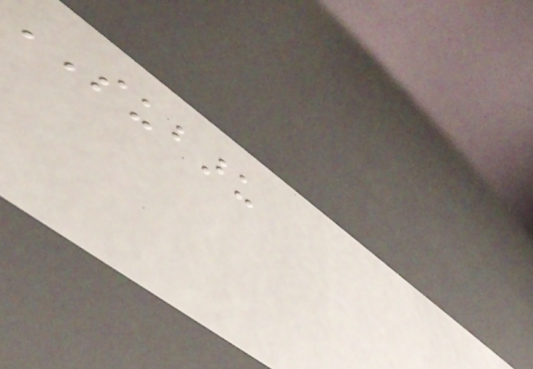SUBARU
